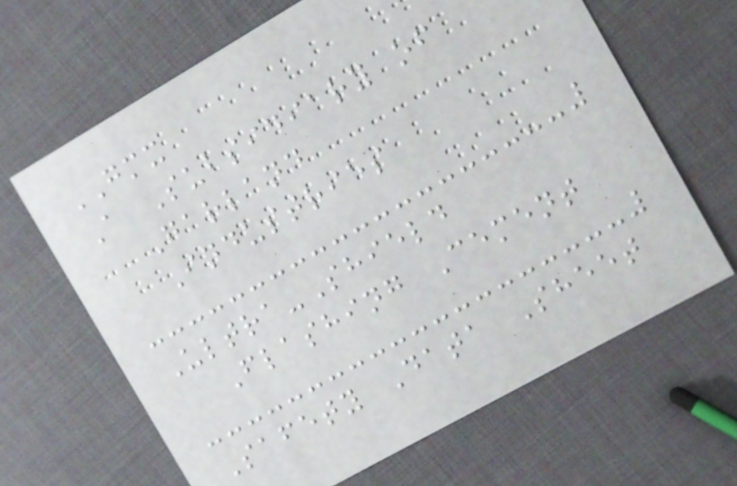GMX
A Subsidiary of
Garland
Industries
Ultra-Shield
Flashing Cement
Safety Data Sheet
